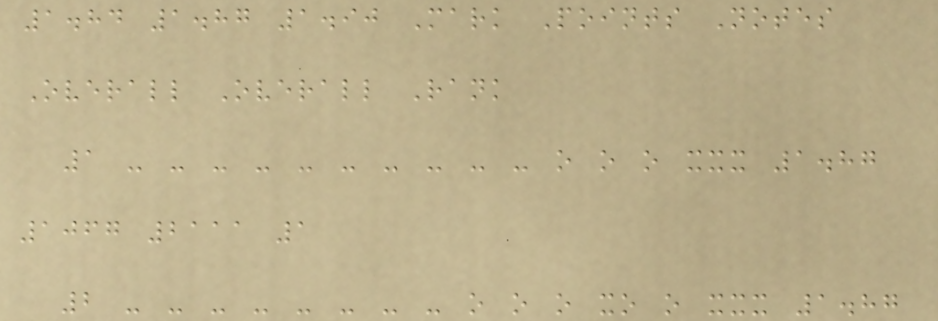1.84 1.87 1.90 Mark Points Notes
Overall Overall Rank
1 - - - - - - - - - - o o o xxx 1.87
1067 2111 1
2 - - - - - - - - o o o xo o xxx 1.87
